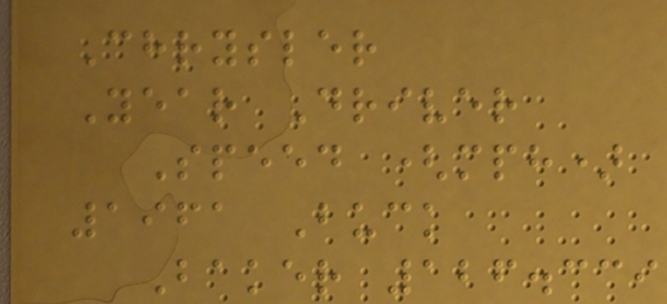Chrysler
Year Driver
Speed (mph)
1961 Buck
Baker 126.339
